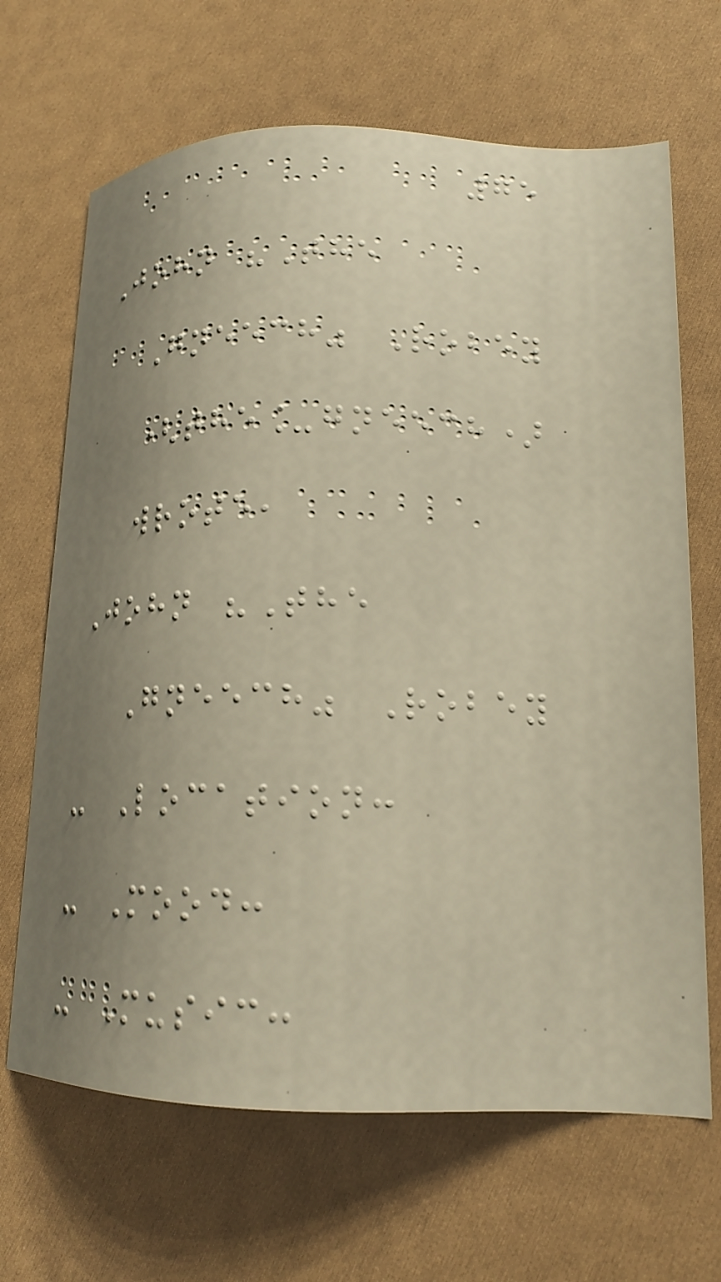75
John "The
Gneech" Robey
(the_gneech)
wrote,
John "The
Gneech" Robey
- Location:
- Mood:
- Music:
